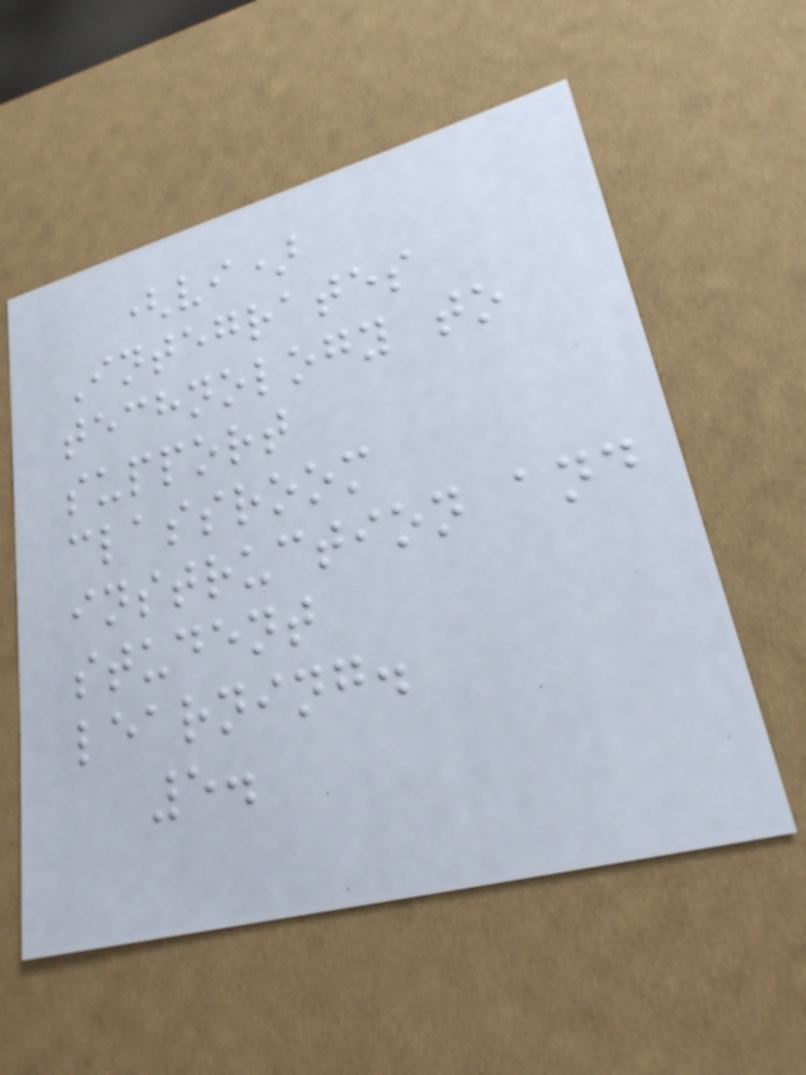(vi)
Integrates
technology to
support
classroom
instruction and
student
learning.
5.
